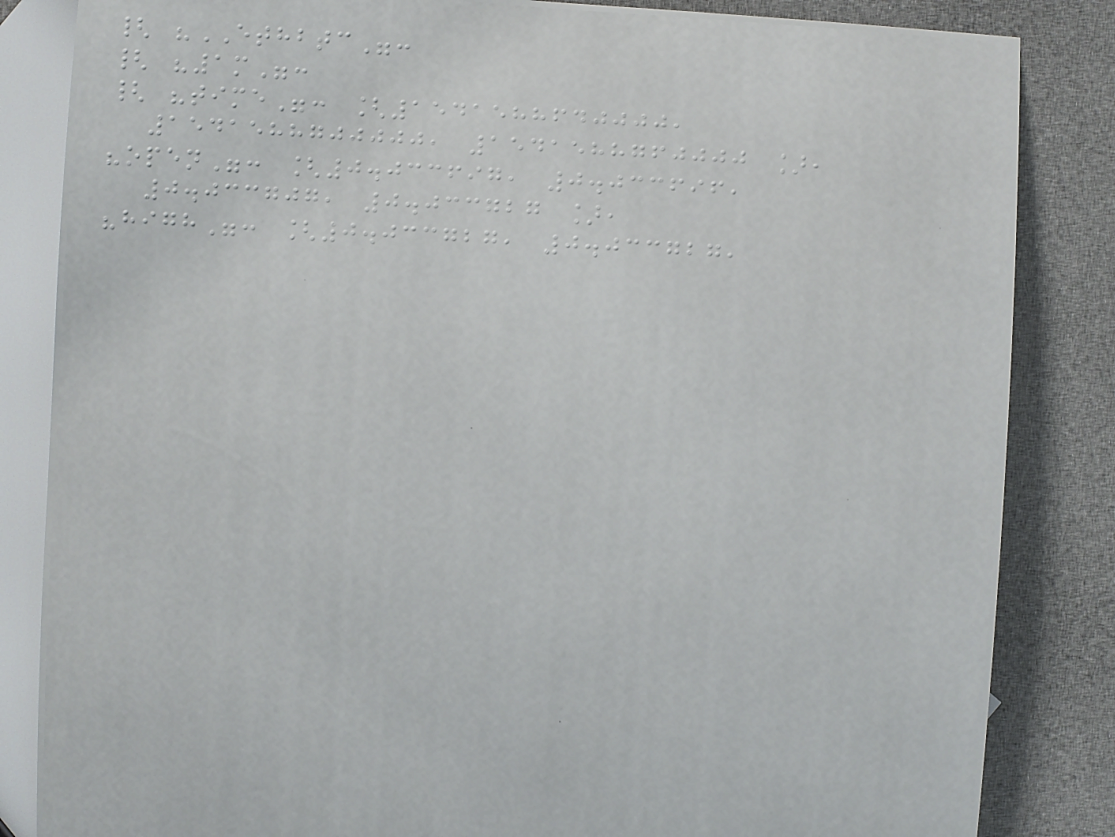{ "ETHBTC":
{ "1m":
{ "time": [1541588640000,
1541588700000, 1541588760000 ],
"open": [0.033697, 0.033696,
0.033707, 0.033727 ],
"high": [0.033727, 0.033727,
